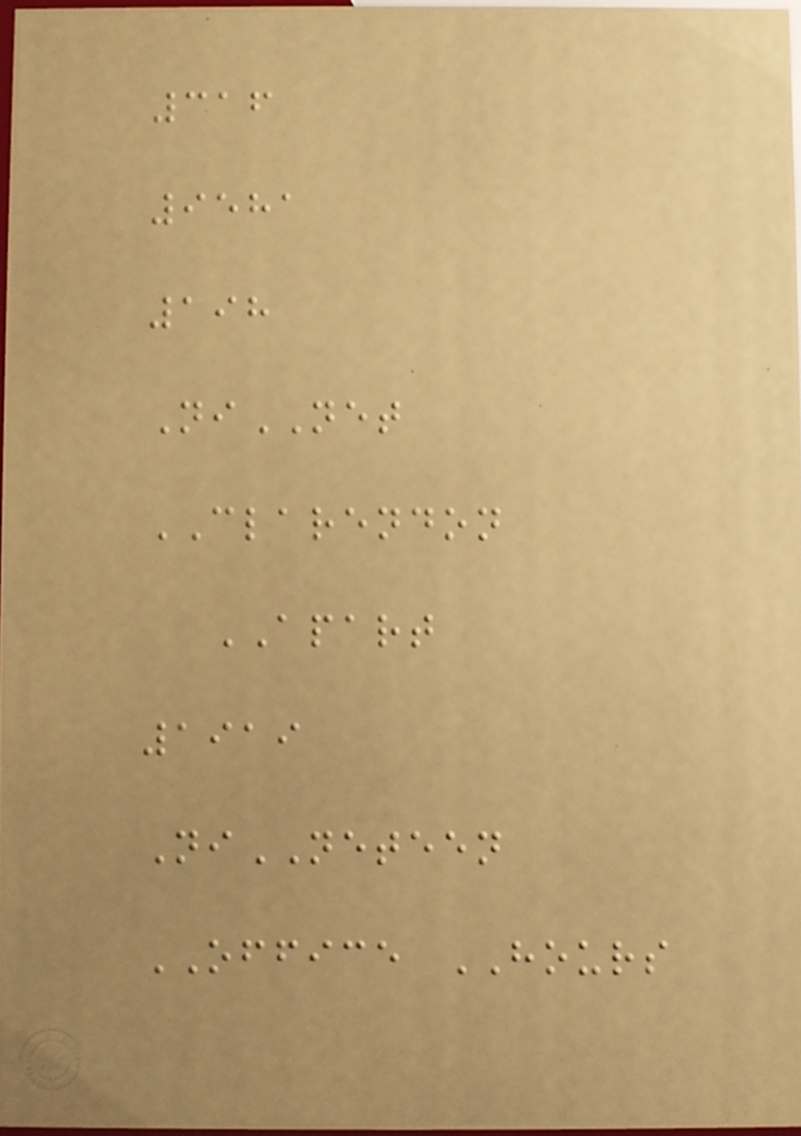316
9581
198
NiNET
CLARENDON
APART
1919
NiNETEEN
OFFICE HOURS
